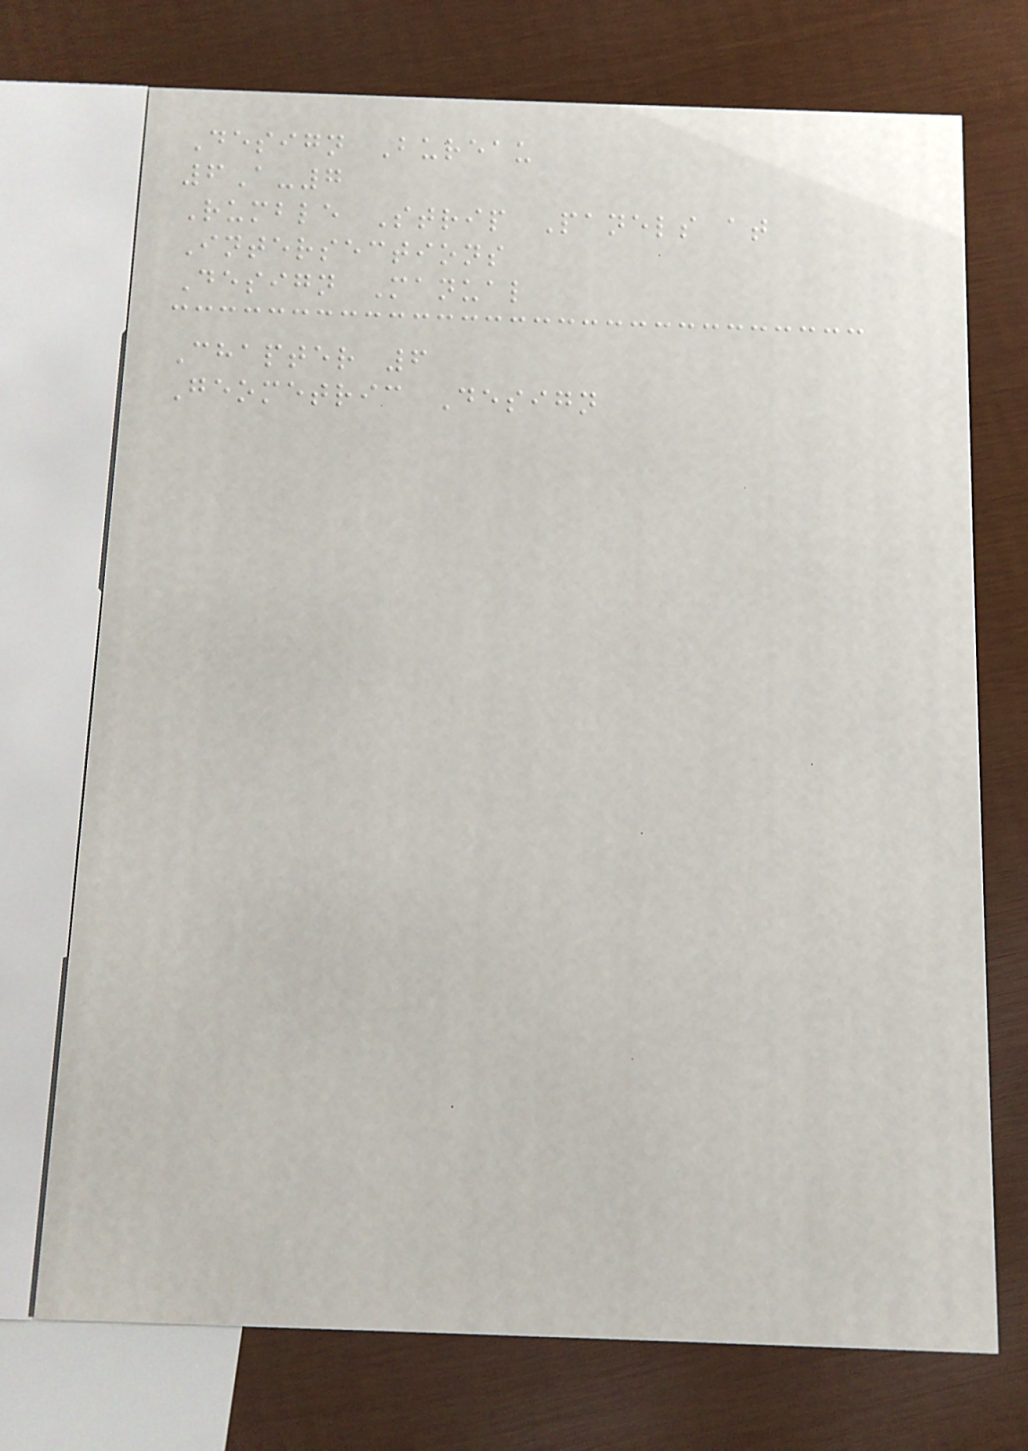Design Bureau
6A-7
Rumble Strip Panels at
Intersections
Design Manual
Chapter 6
Geometric Design
